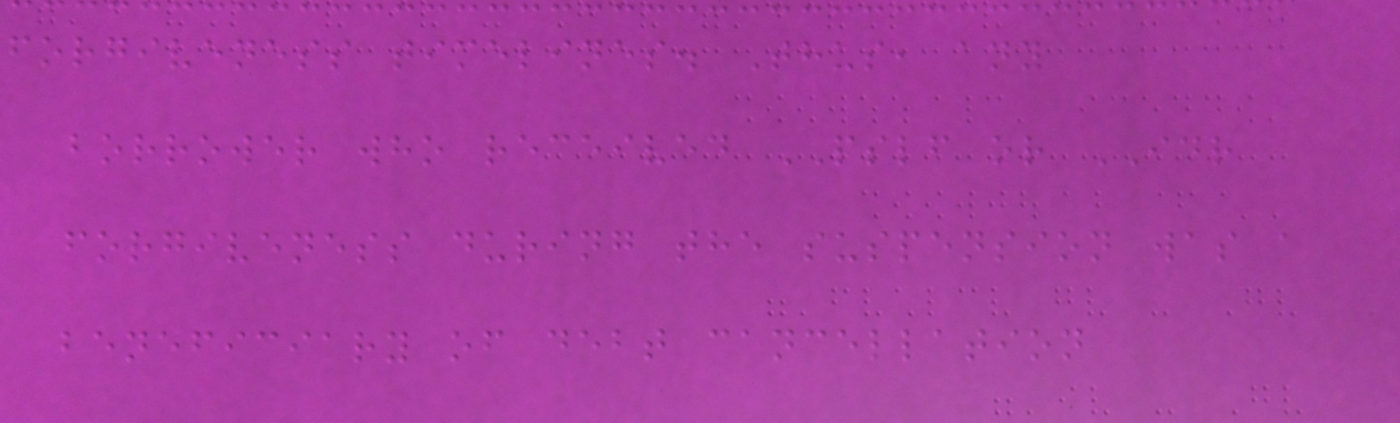forgiveness timelines. Thus, any
borrower who received PSLF or IDR
forgiveness during the suspension was a
beneficiary of debt cancellation
